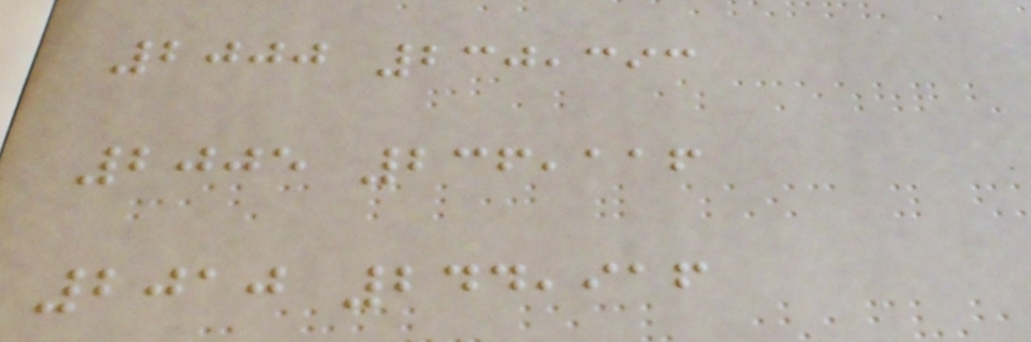2000 230,393
2005 236,116
2010 244,916
